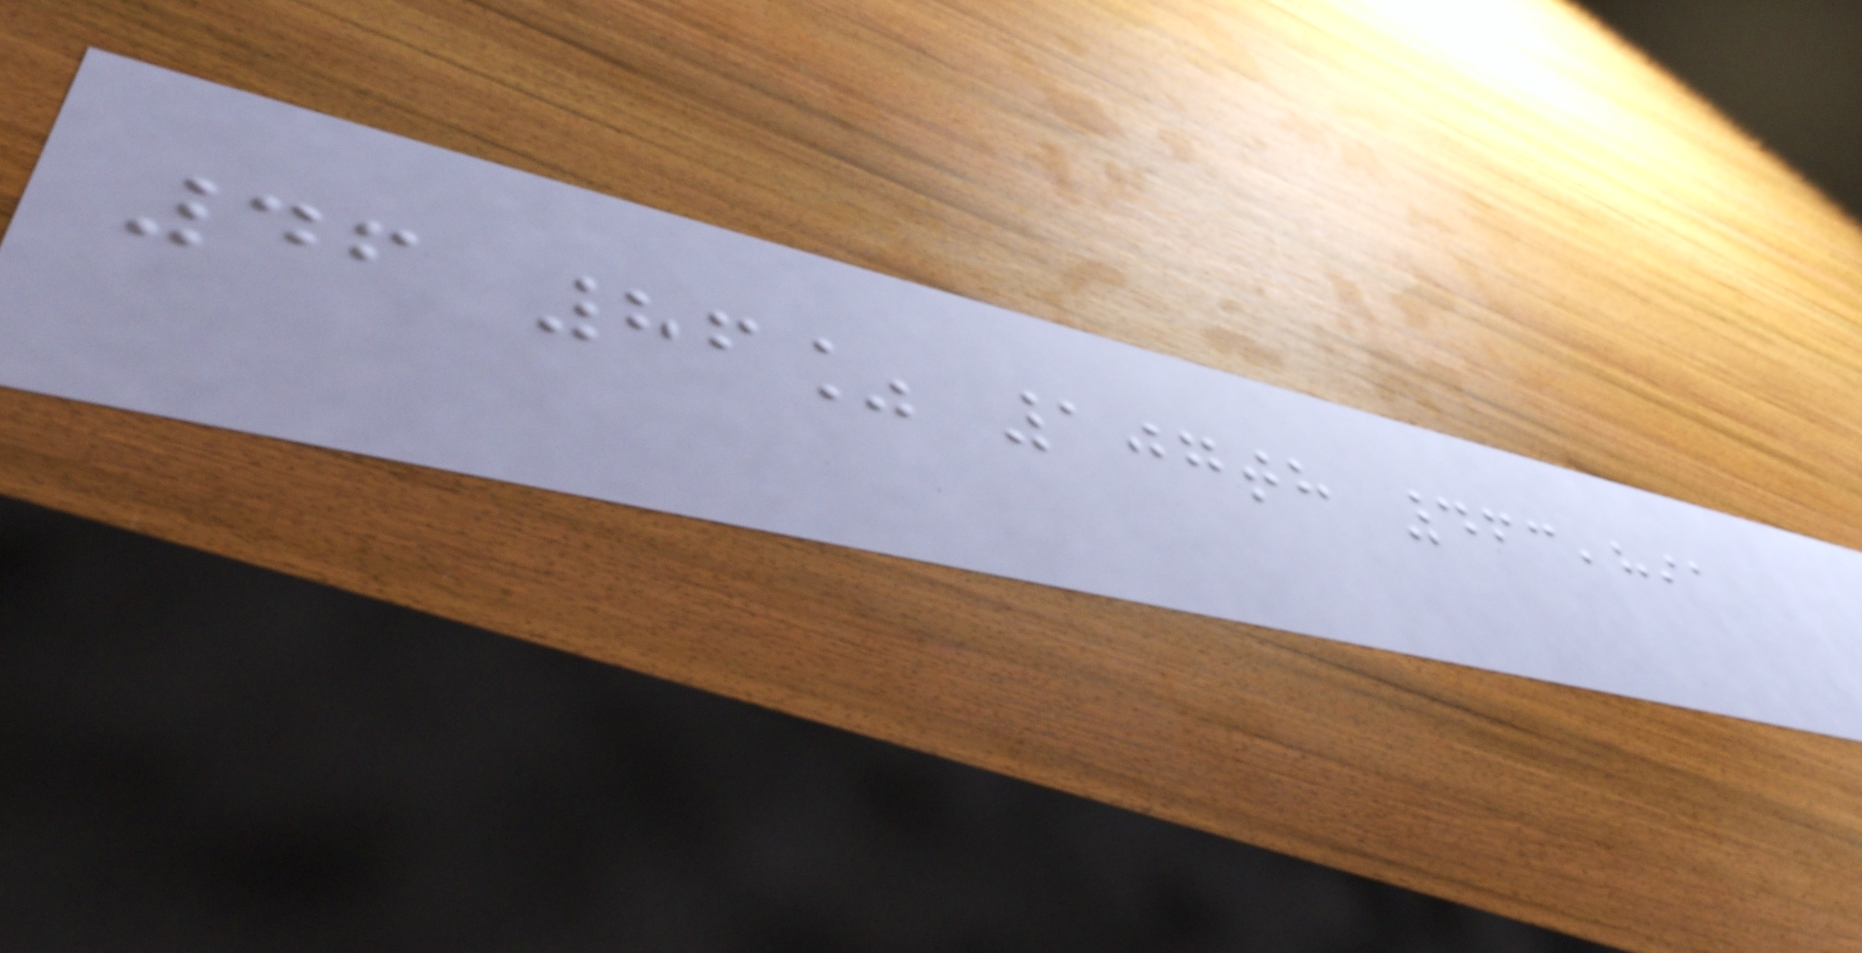46 86% 107th 463,891
